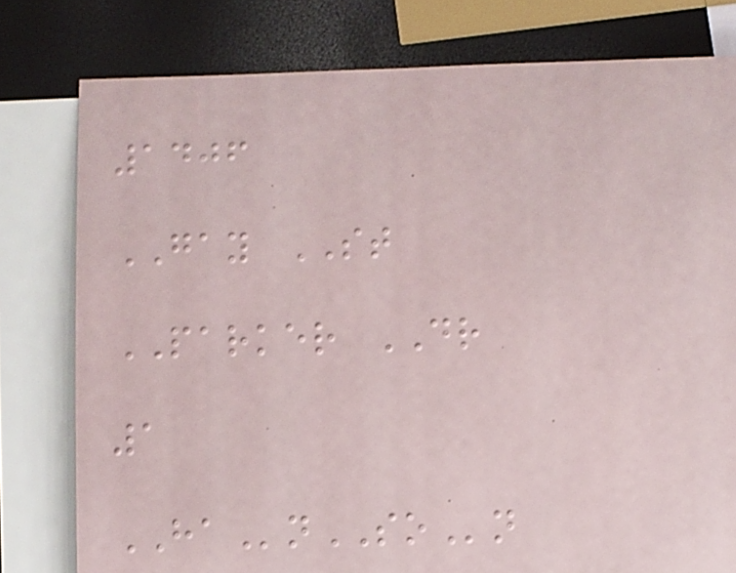1406
GAY ST
PARKER DR
1
HAnSOn
